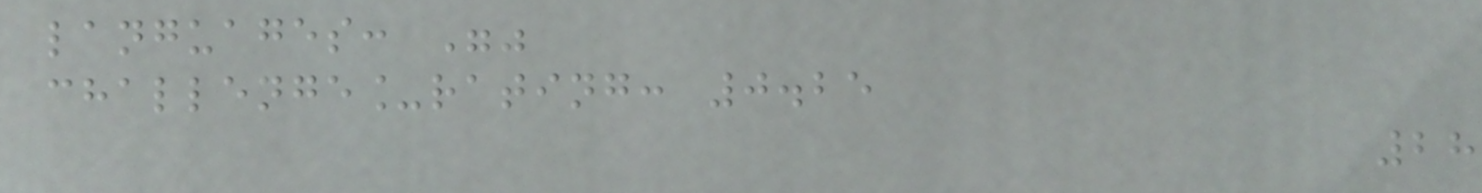languages: ""
challenge_rating: 0.25
28
